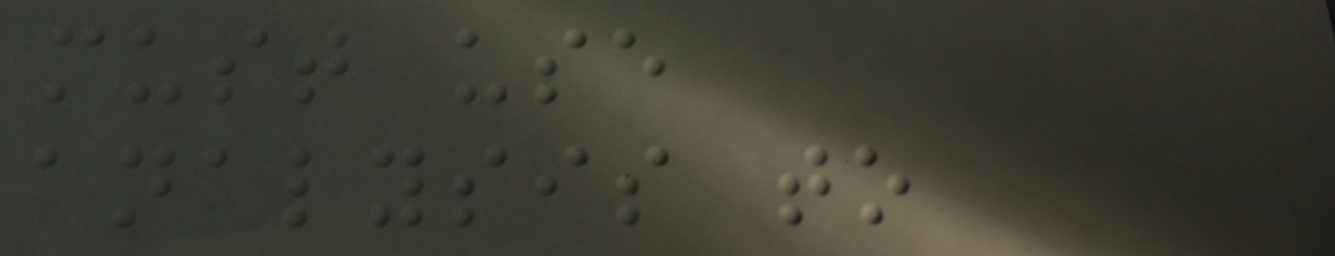must use
analysis to
